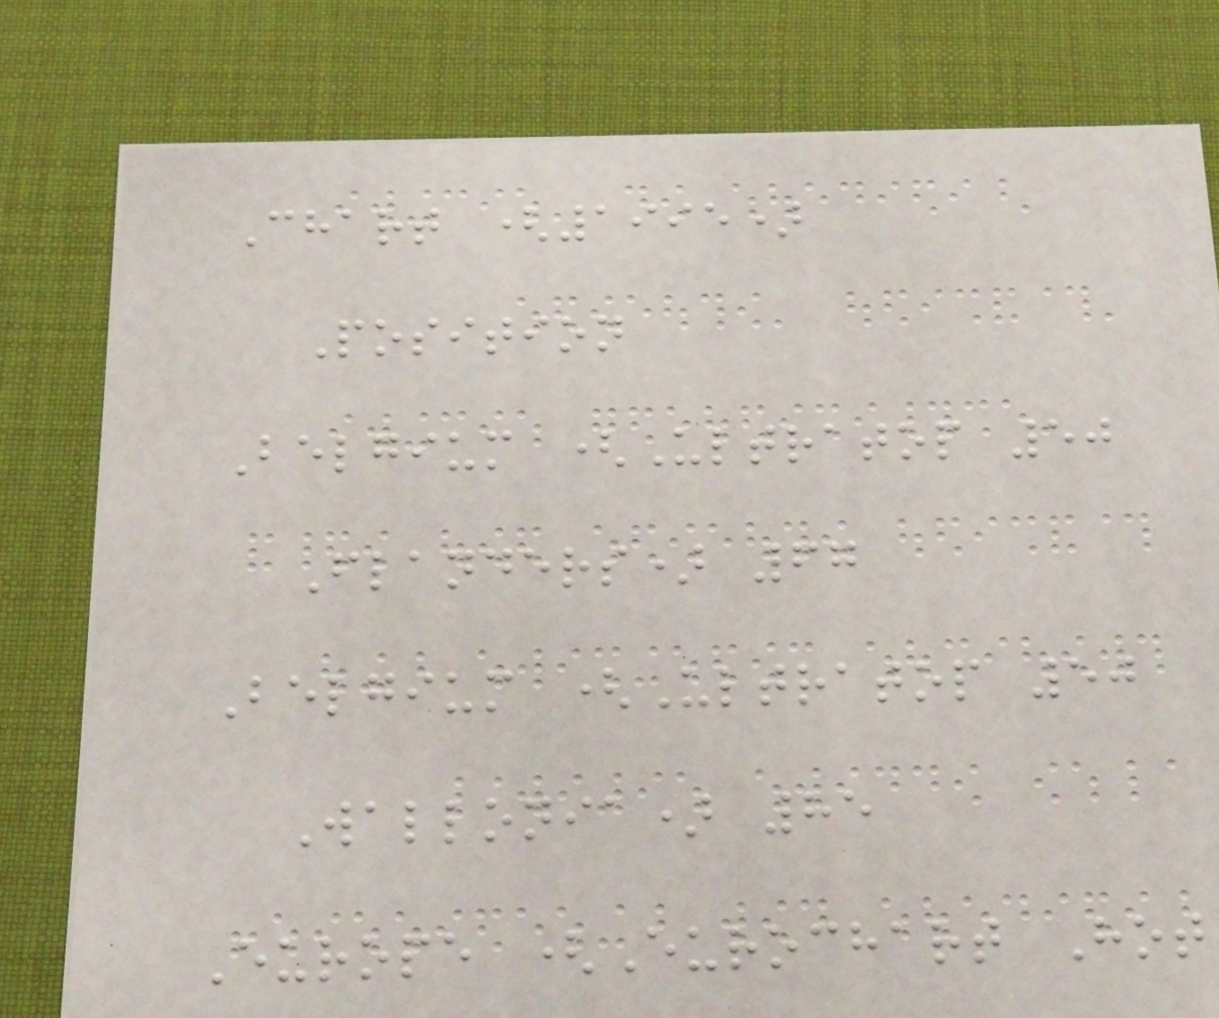Chart (1995)
Position
Belgium (Ultratop 50
Flanders) 67
Belgium (Ultratop 50
Wallonia) 85
Europe (Eurochart Hot
